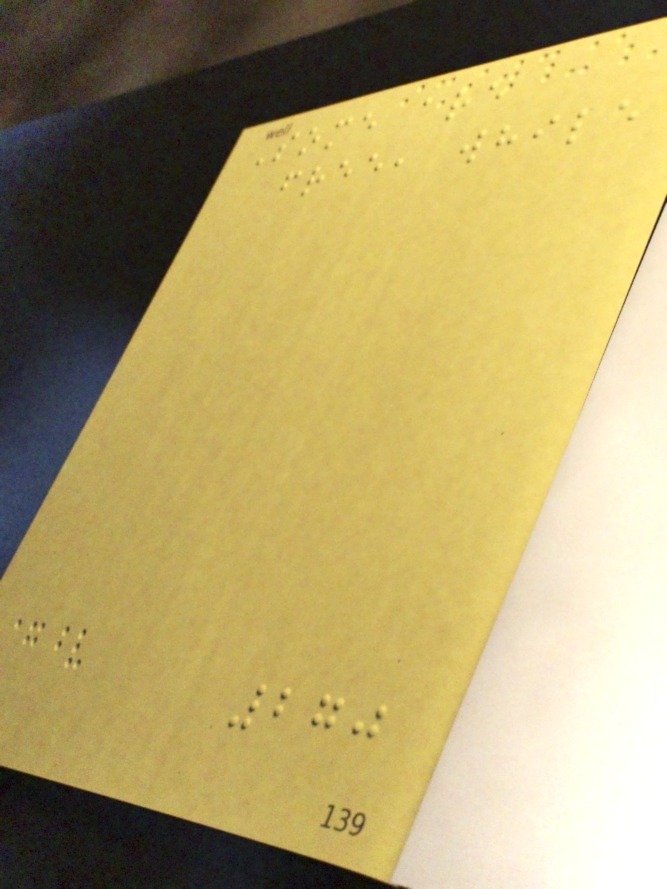Some are
free, while
270
